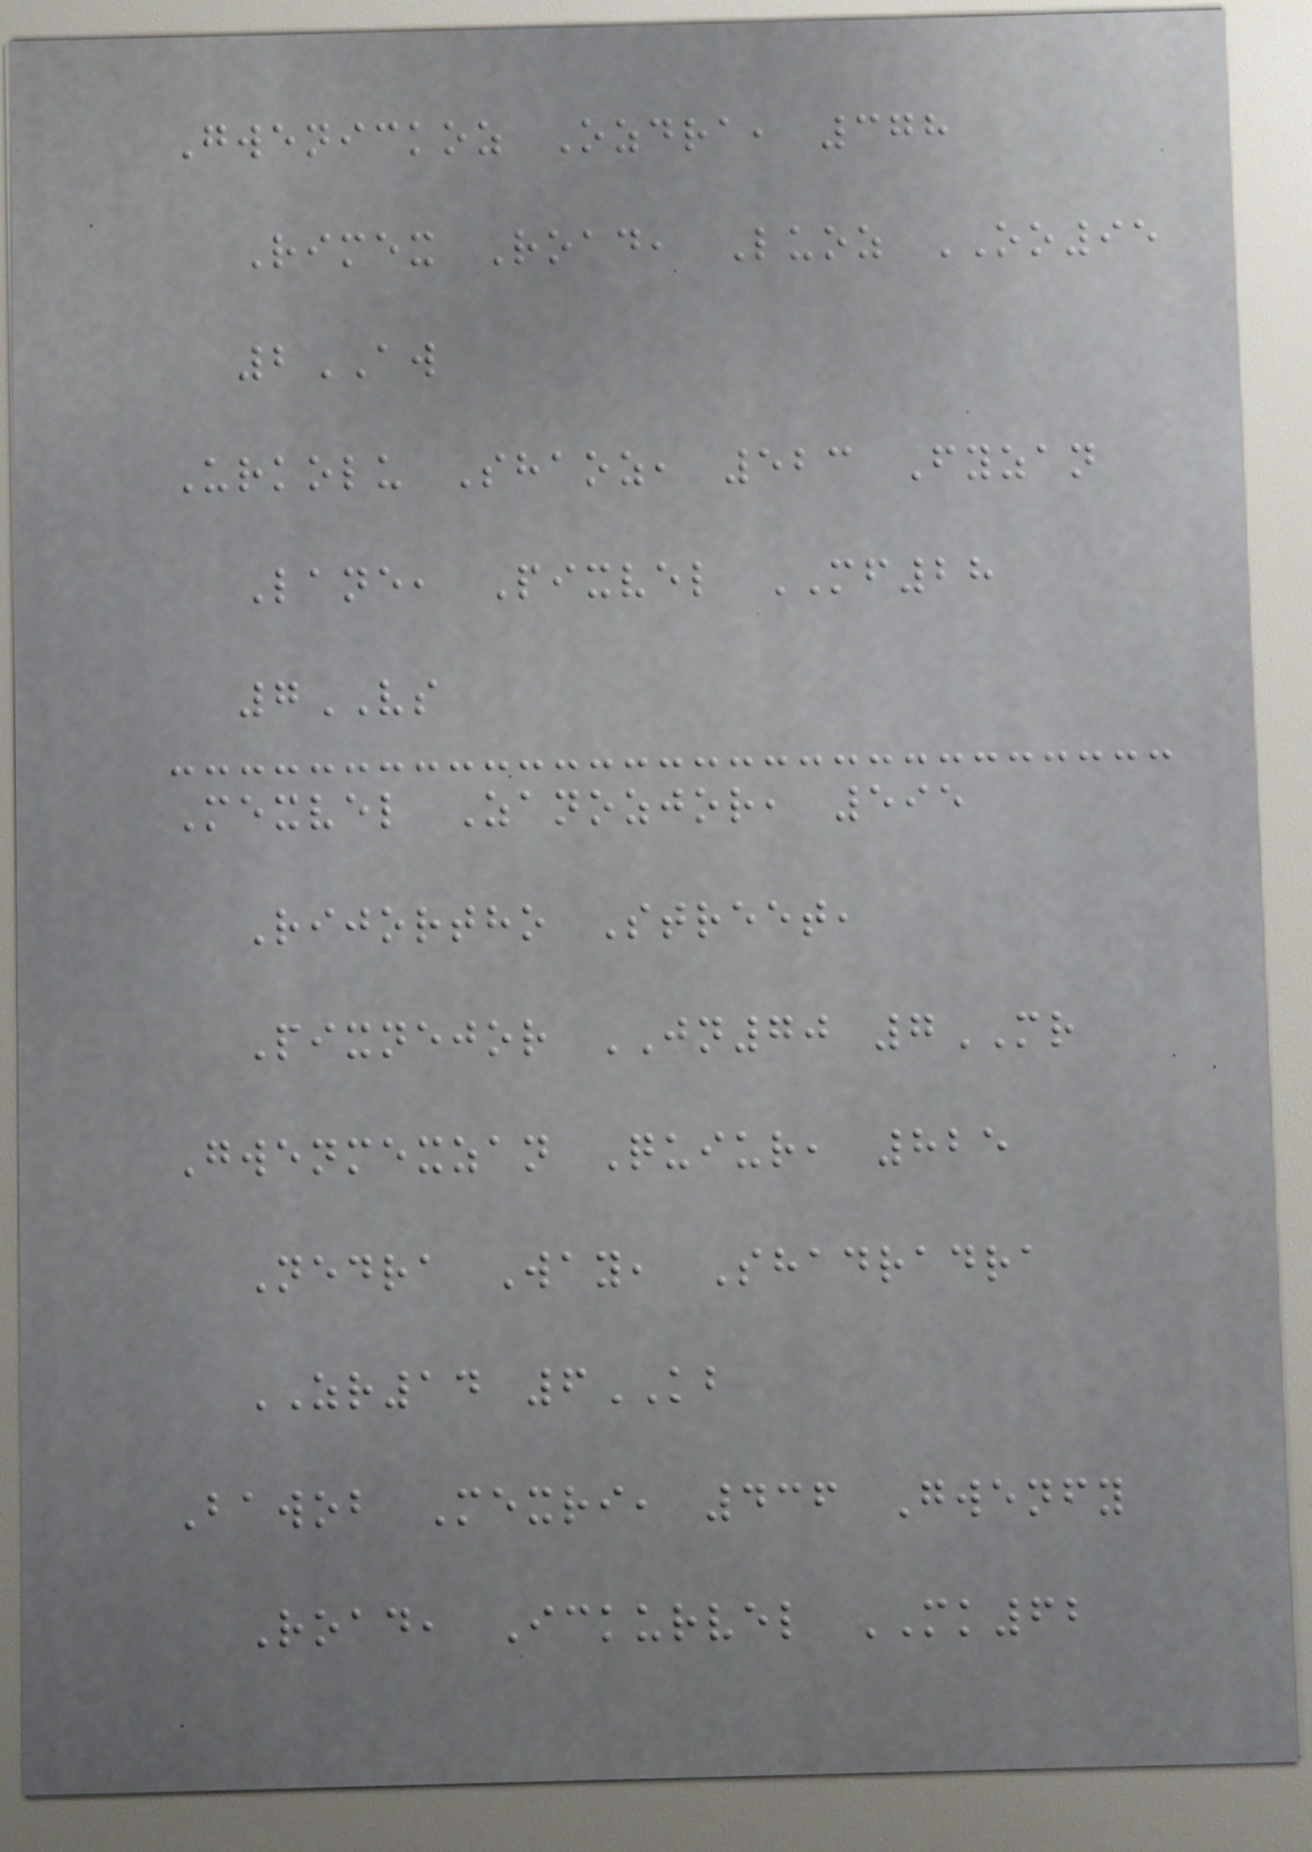Gwenickoz Ozdra, 378
Rimex Road, Luoz OO95
2AW
Urkolu Shaoz, 523 Fyzan
Lane, Pixvel MF28
7VS
Mexvel Zanozjor, 595
Rijortho Street,
Pixnejor JN70 7MR
Gwenmexzan Quiur, 825
Nedra Way, Shadradra
ZR14 6KB
Bawob Mexri, 436 Gwenfy
Road, Ickurvel MK62
